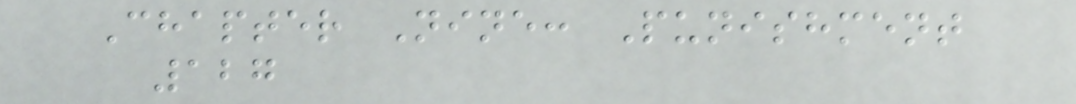Chapter Nine: Punishment
127
